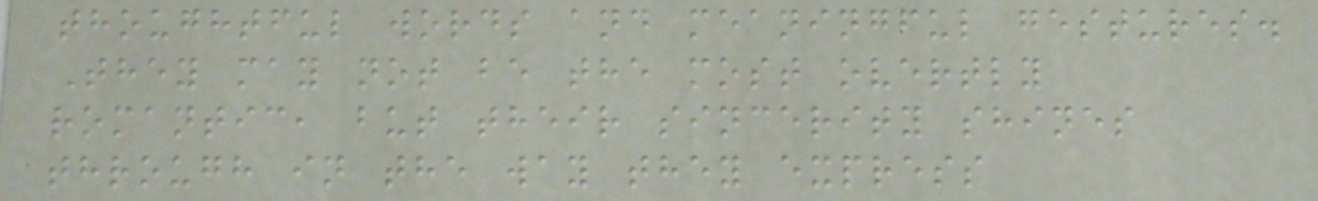thoughtful words and meaningful gestures.
They may not be the most overtly
romantic, but their sincerity shines
through in the way they express
